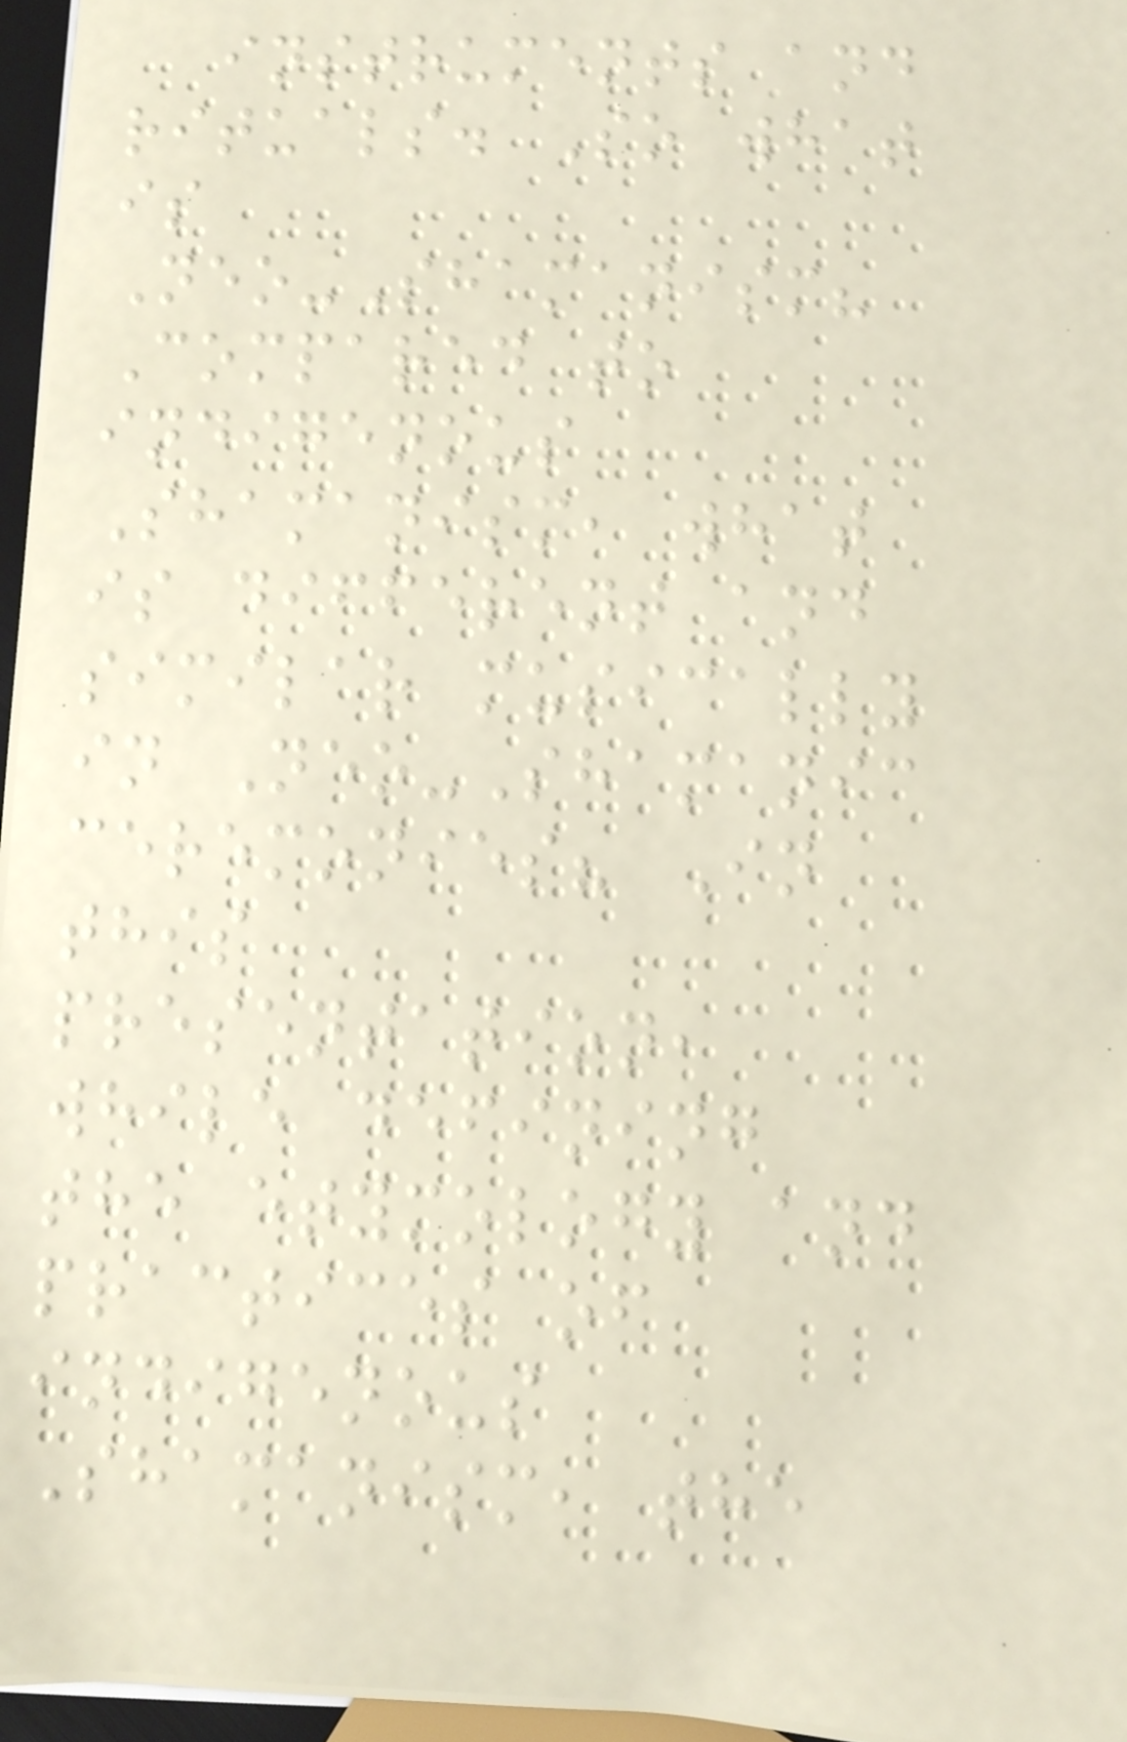instruments and
rituals. So what
is
Neo-Shamanism?
Compared to
indigenous
Shamanism, what
is different and
similar musically
in Neo-Shamanic
ceremonies? In
this
presentation,
while defining
the etymology and
practices of
indigenous
Shamanism, the
